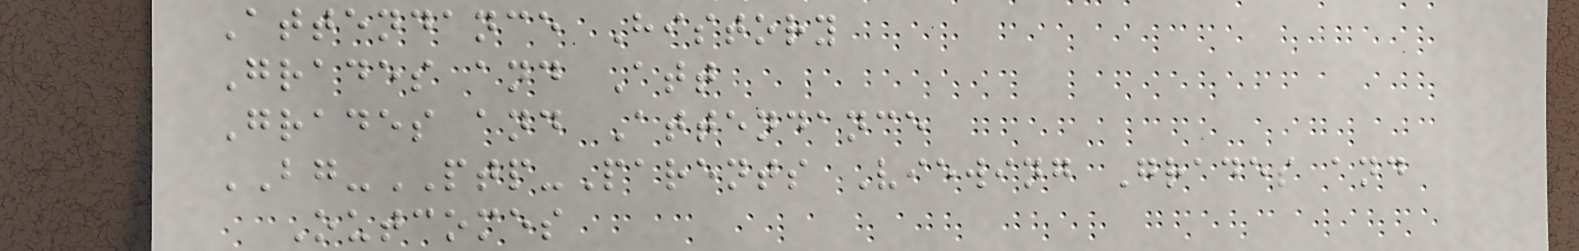Attendance History
Grades and Att
Grades and Attendance
BG-PTP-Parents Viewing Grades and
Outcomes
